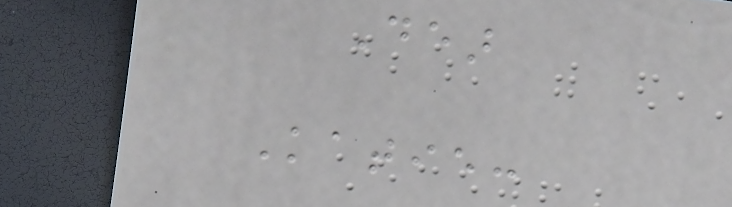Dear
Katie:
